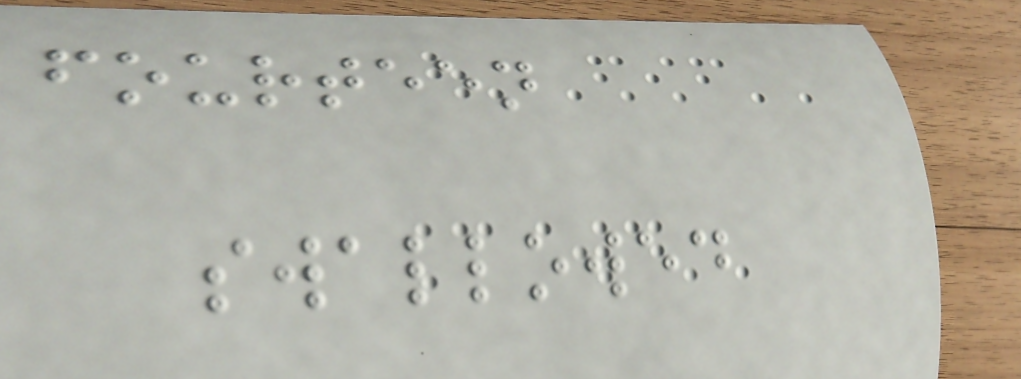fourteen
swallowed
